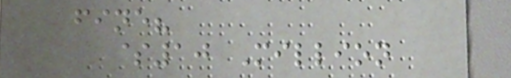fine?
$10 Million
